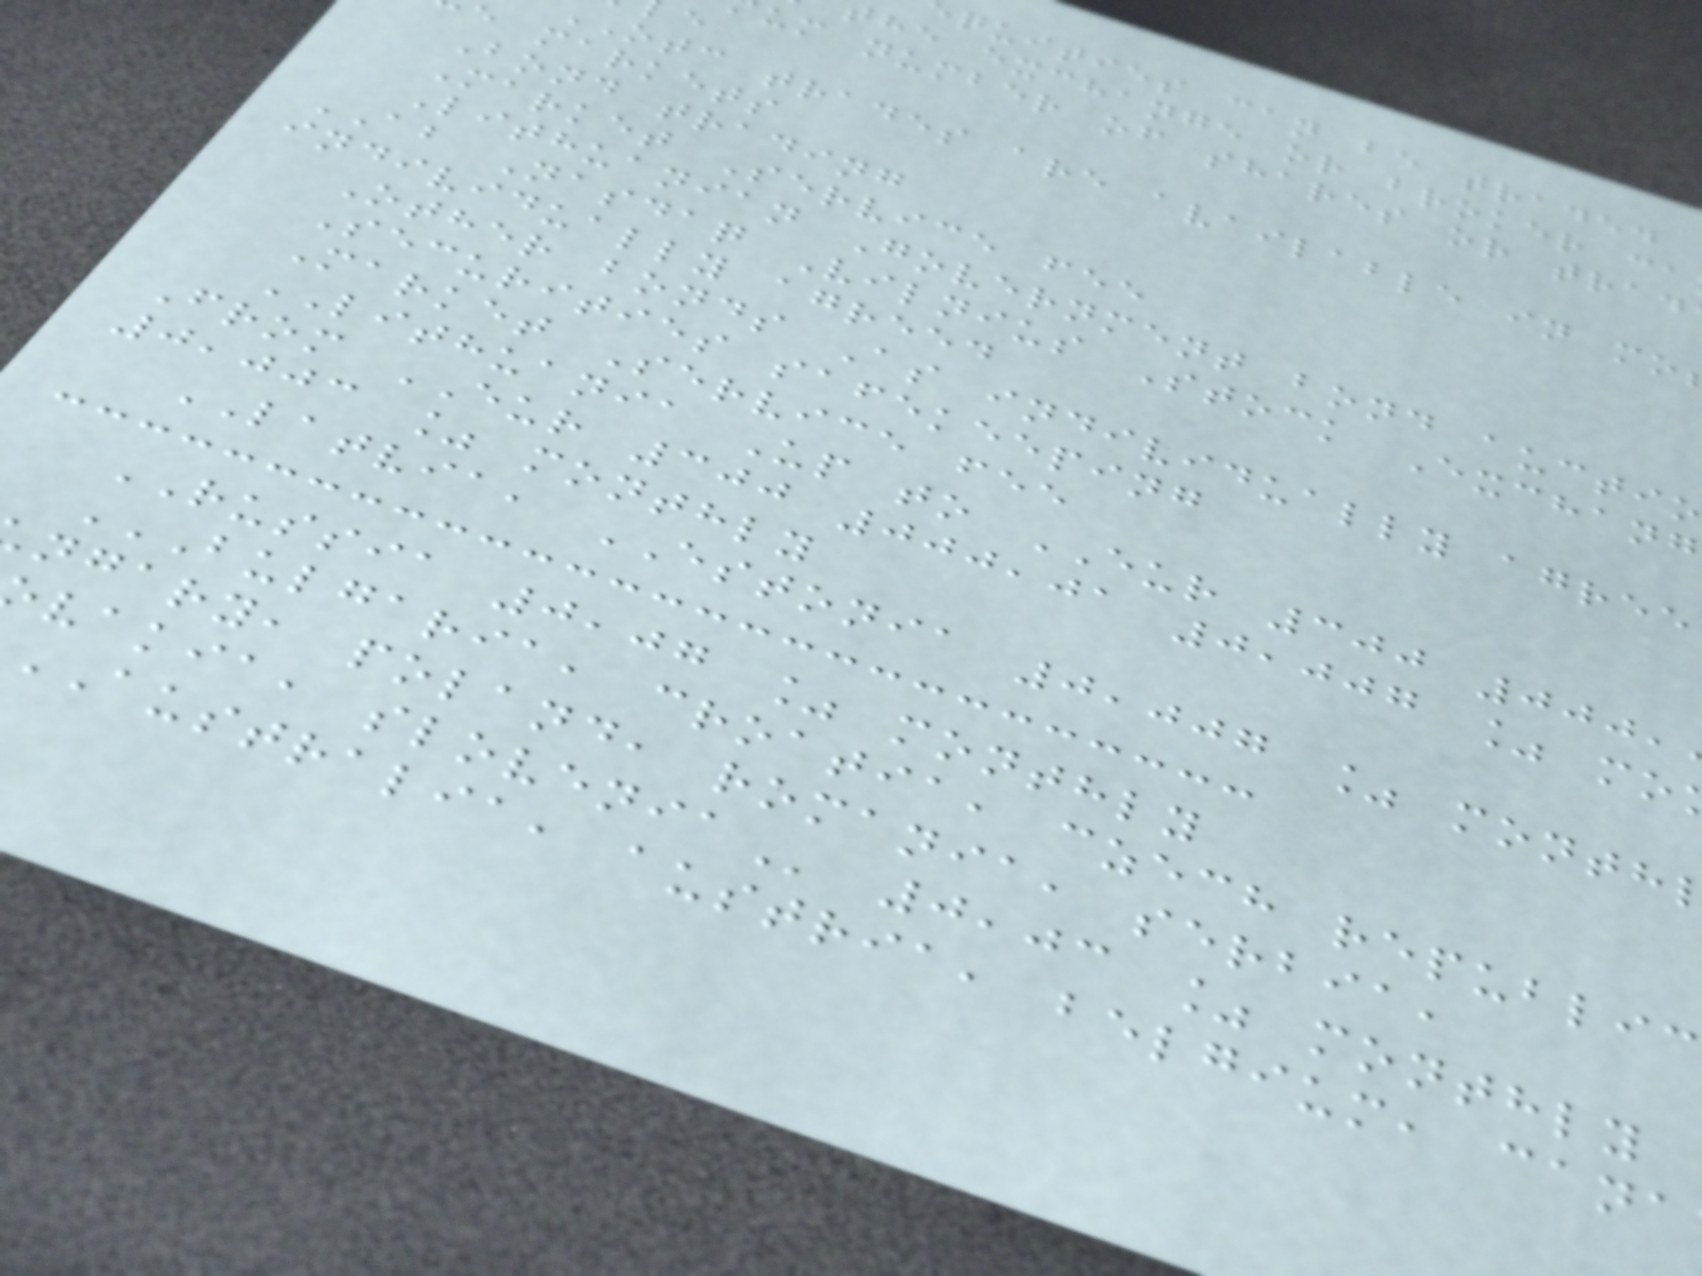quities can be traded
the exchange or broker ca
um number of shares or trad
otc trades are available in mo
e markets
Bond trading
Market Service fee
Lithuanian Government bond auctio
AB Nasdaq Vilnius Stock Exchang
individually agreed
Other bonds As individually agree
Securities safekeeping
Market Service fee
LITHUANIA Up to EUR 300 000,
From EUR 300 000,01 0,007 % mo
0,003 % monthly
LATVIA, ESTONIA 0,007 % month
RUSSIA 0,07 % monthly
ngary, poland, romania, serbia,
AUSTRALIA, austria, belgium,
